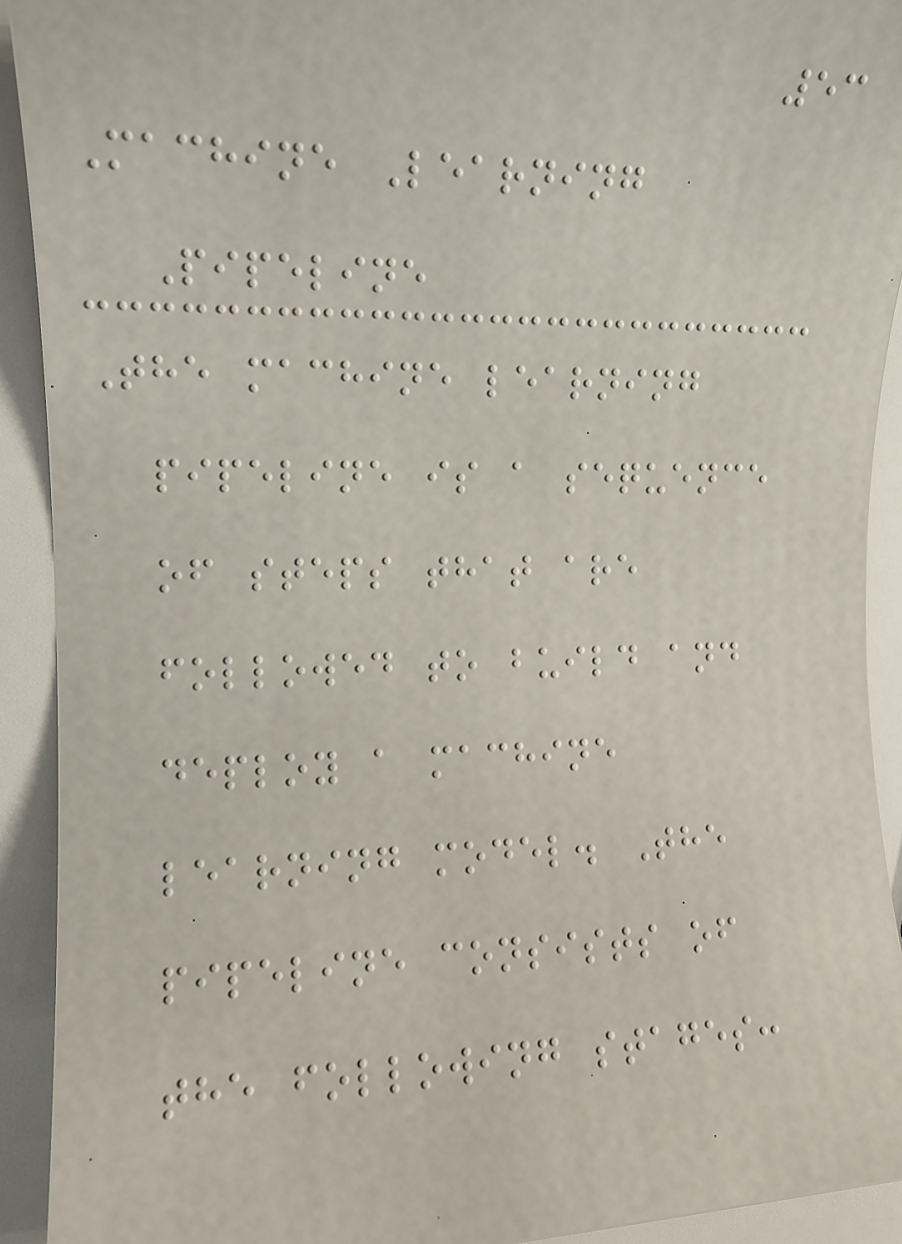53
Machine Learning
Pipeline
The machine learning
pipeline is a sequence
of steps that are
followed to build and
deploy a machine
learning model. The
pipeline consists of
the following stages:
